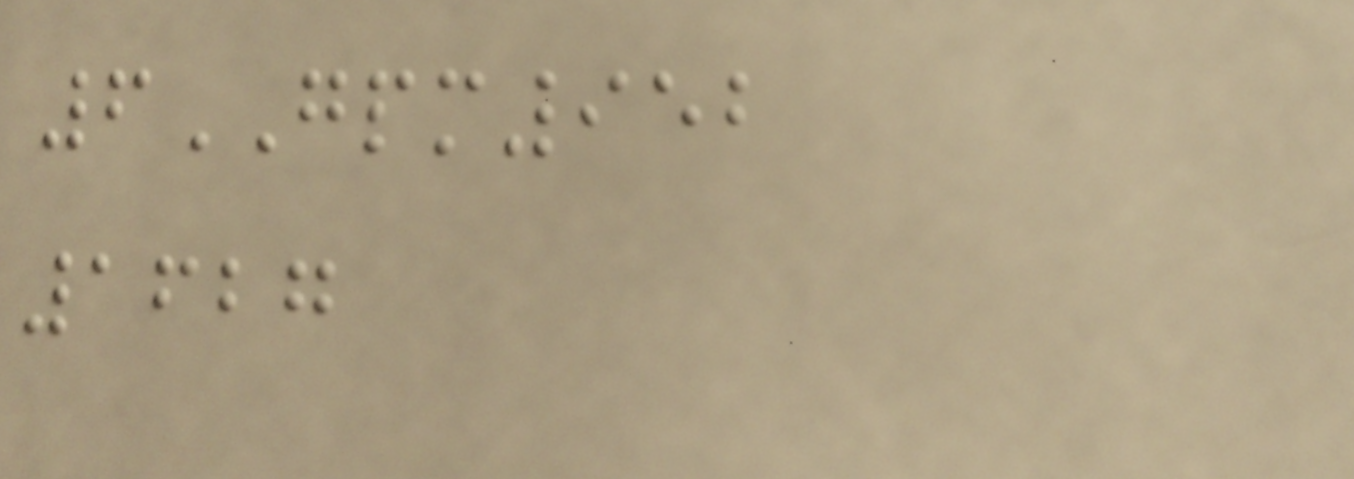6GPM952
1627
